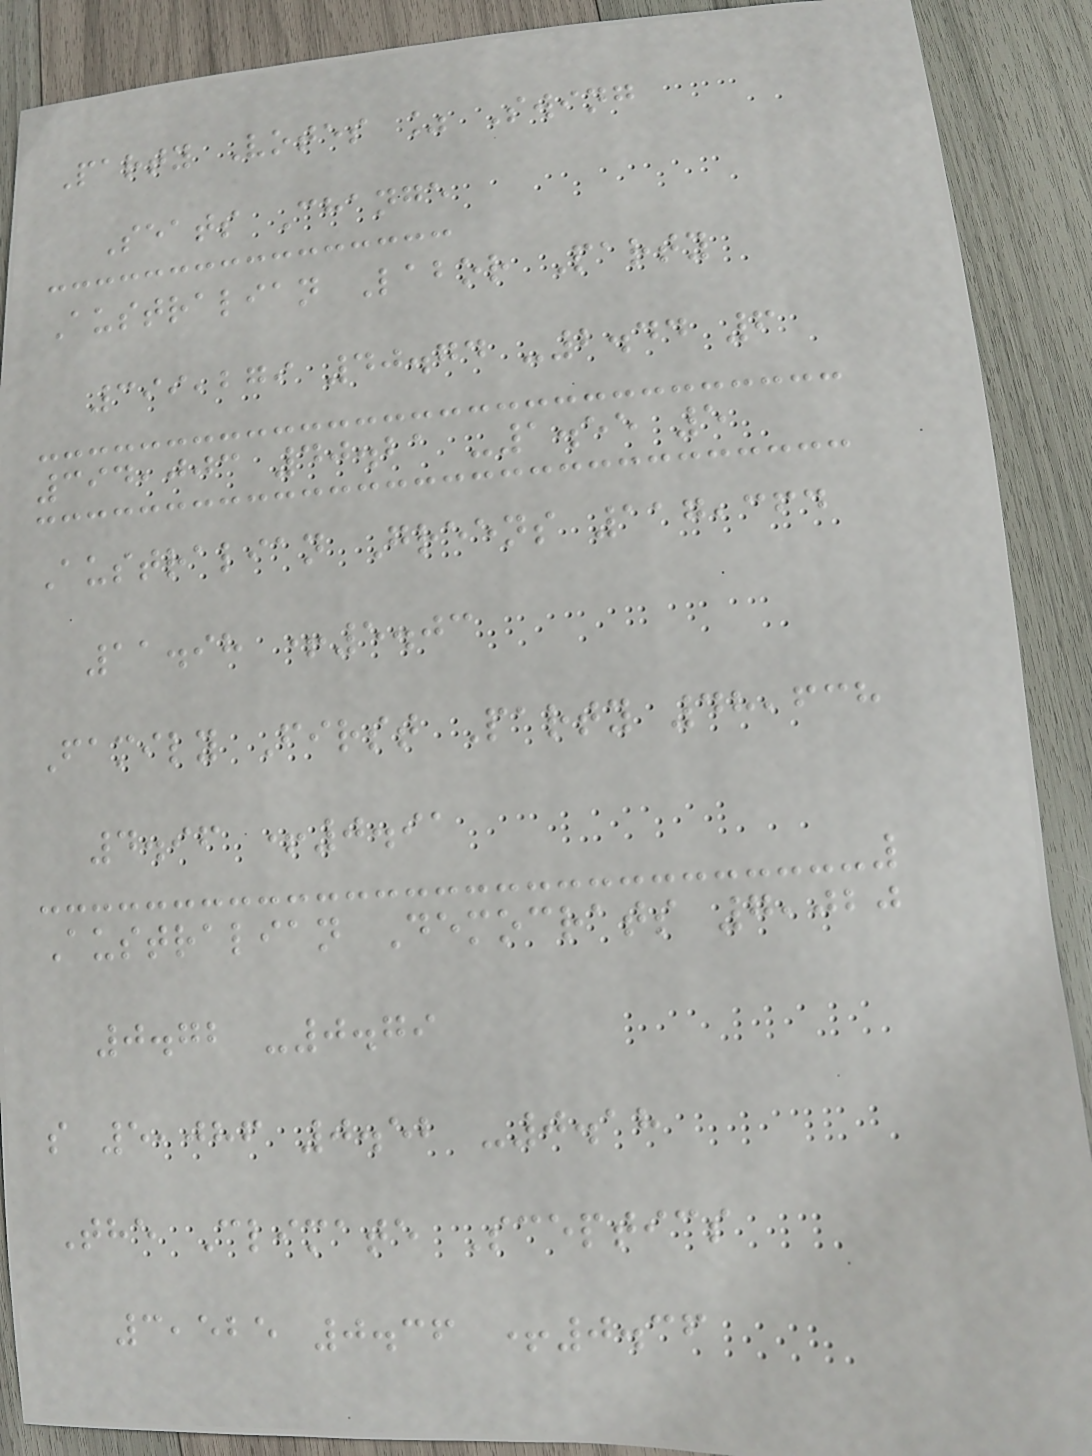Party Votes % Swing
Seats Change
Australian Labor Party
399,279 40.74 -2.44 6
394,003 40.21 -1.55 5
Australian Greens 117,364
11.98 +5.03
Family First Party 48,638
4.96 +0.91
Australian Democrats 7,020
0.72 -0.79
s 5,086 0.52 -0.18
The Climate Sceptics
3,525 0.36 +0.36
